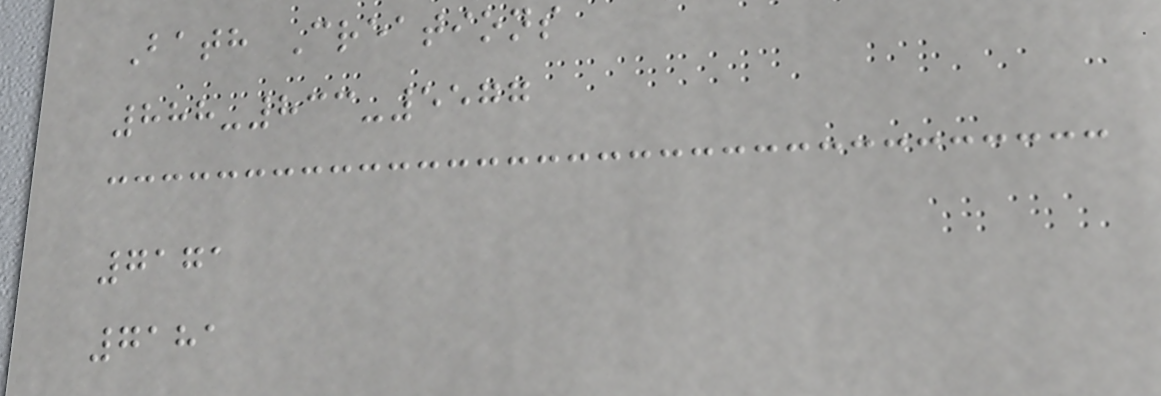Bath Creations
888-833-5577
7171
7181
